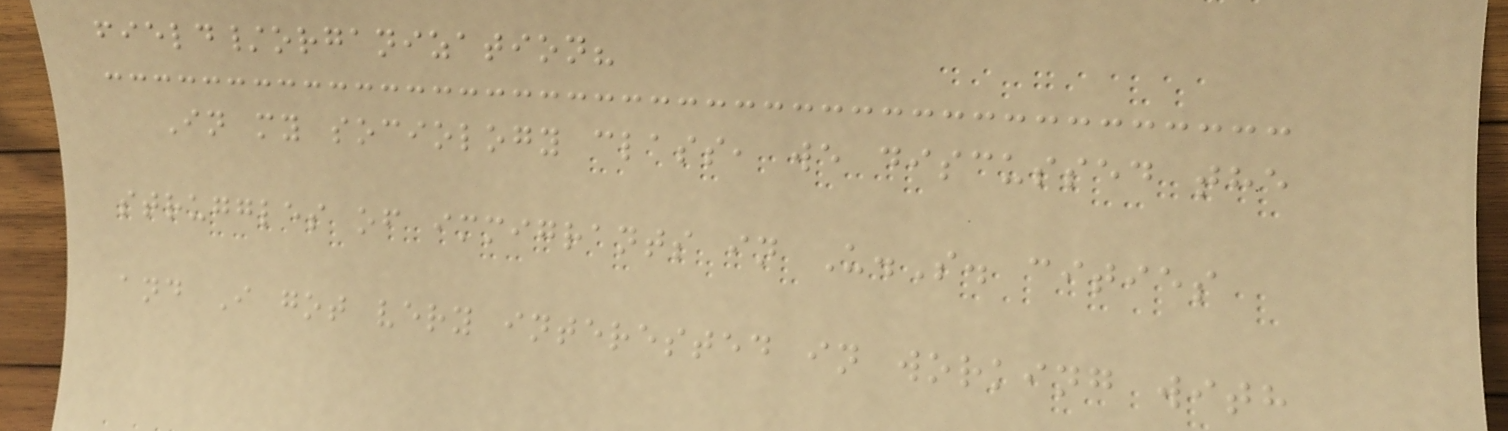field/organization?
In my sociology class, we discussed the
struggles of immigrants in U.S. cities
and I got very interested in working with
